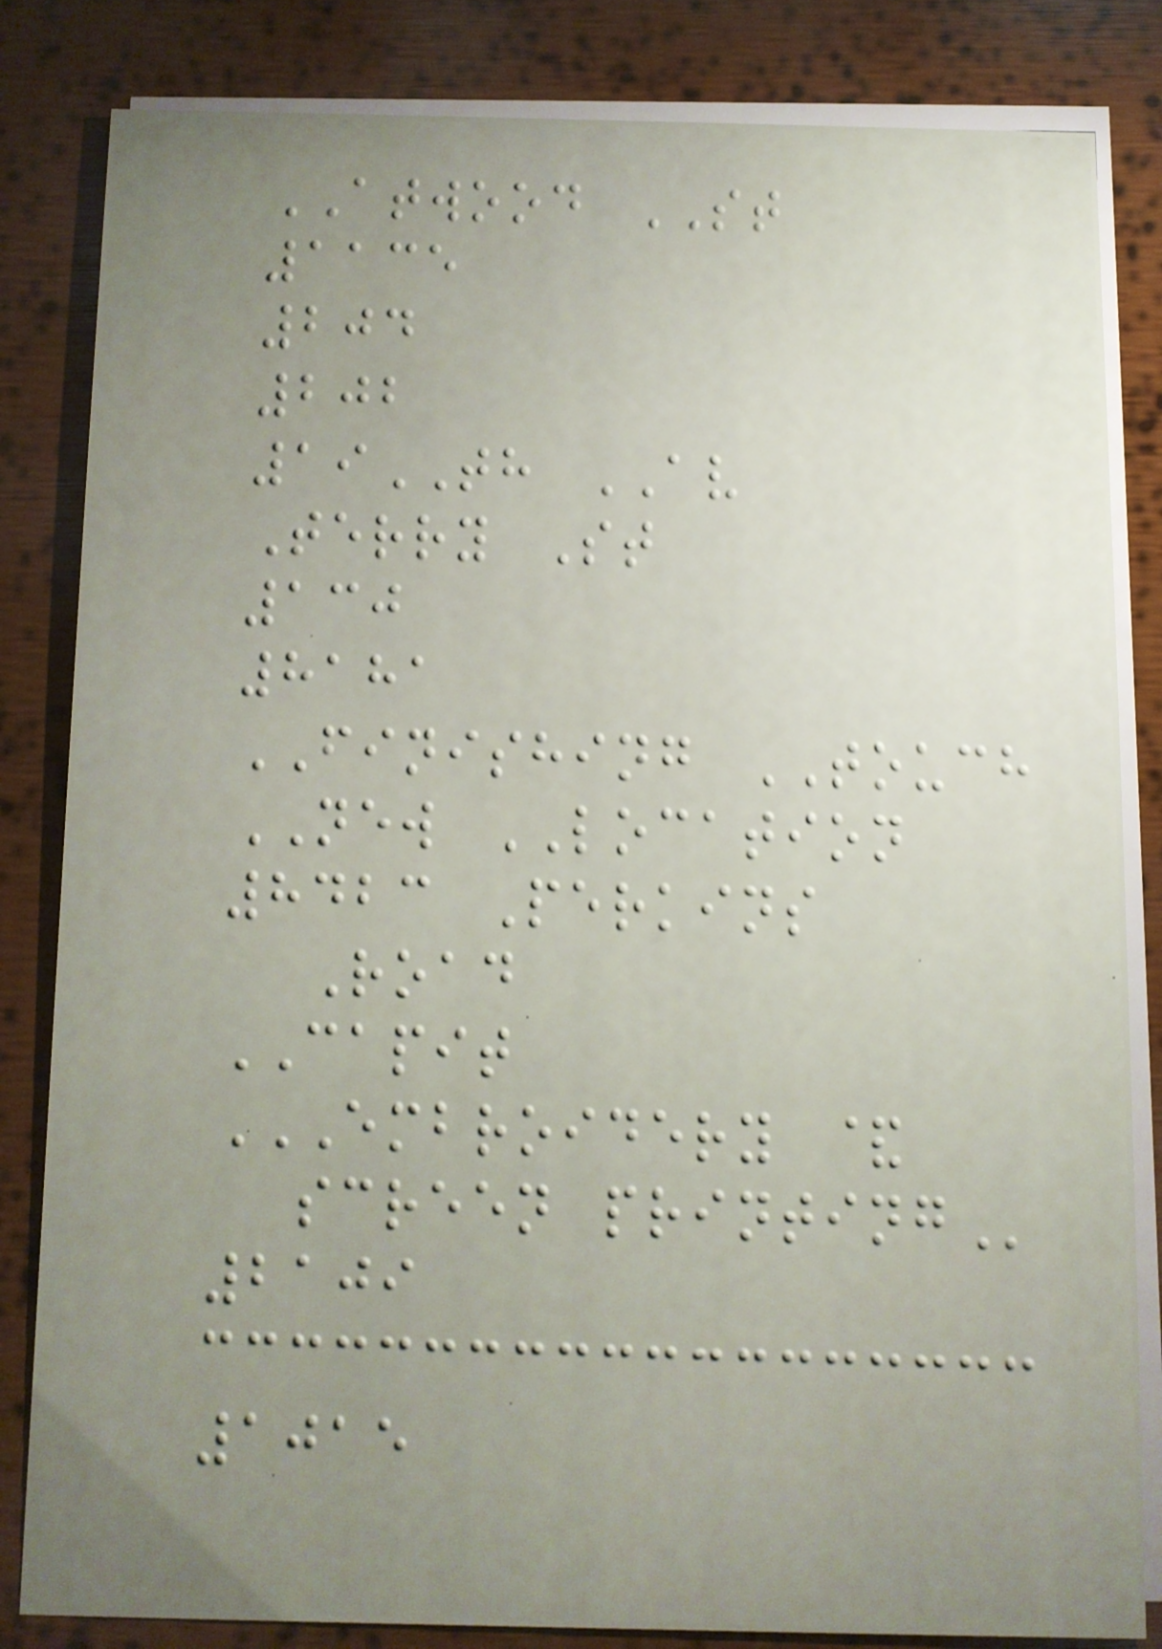ATWOOD ST
1135
204
202
19TH AV
Terry St
130
8181
FINISHING TOUCH
NEW LOCATION
8423 Perkins
Road
CAPIT
EMBROIDERY &
SCREEN PRINTING
2109
1015
